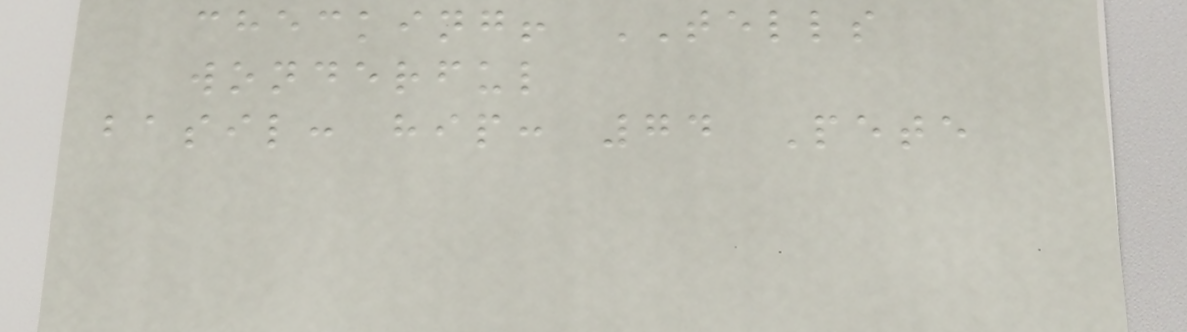checking! TELLS
wonderful
basil: hip: 74 Pete
